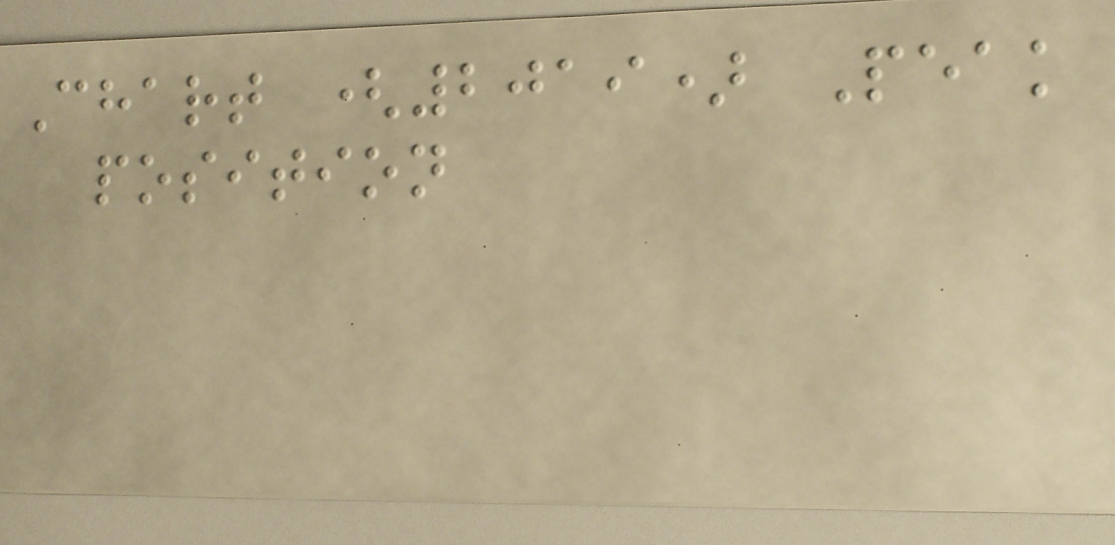Chart (2019) Peak
position
